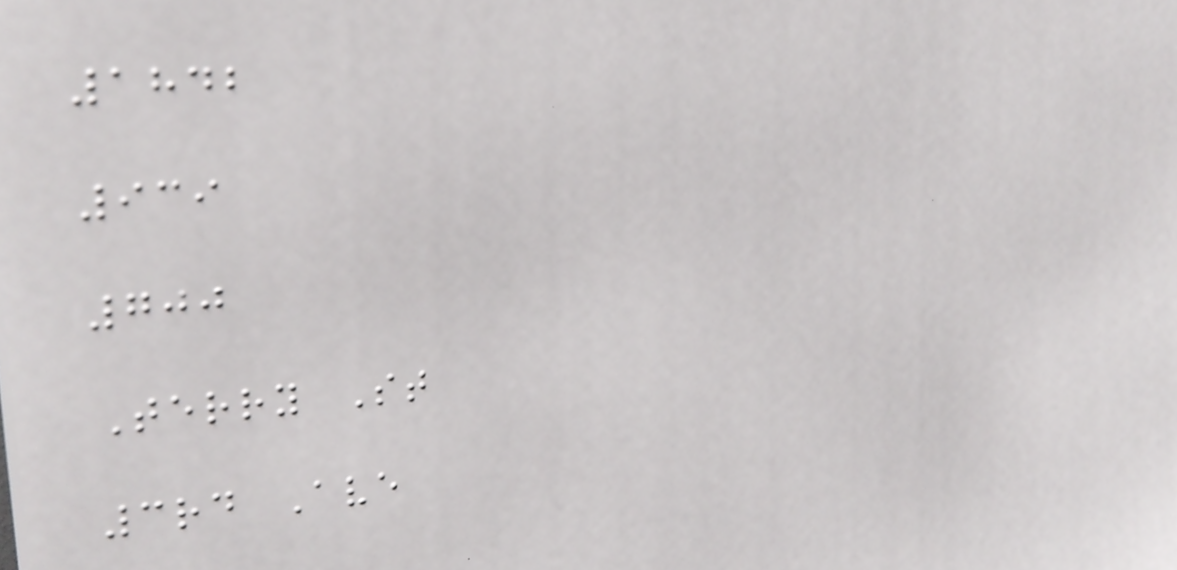1842
939
700
Terry St
3rd Ave
